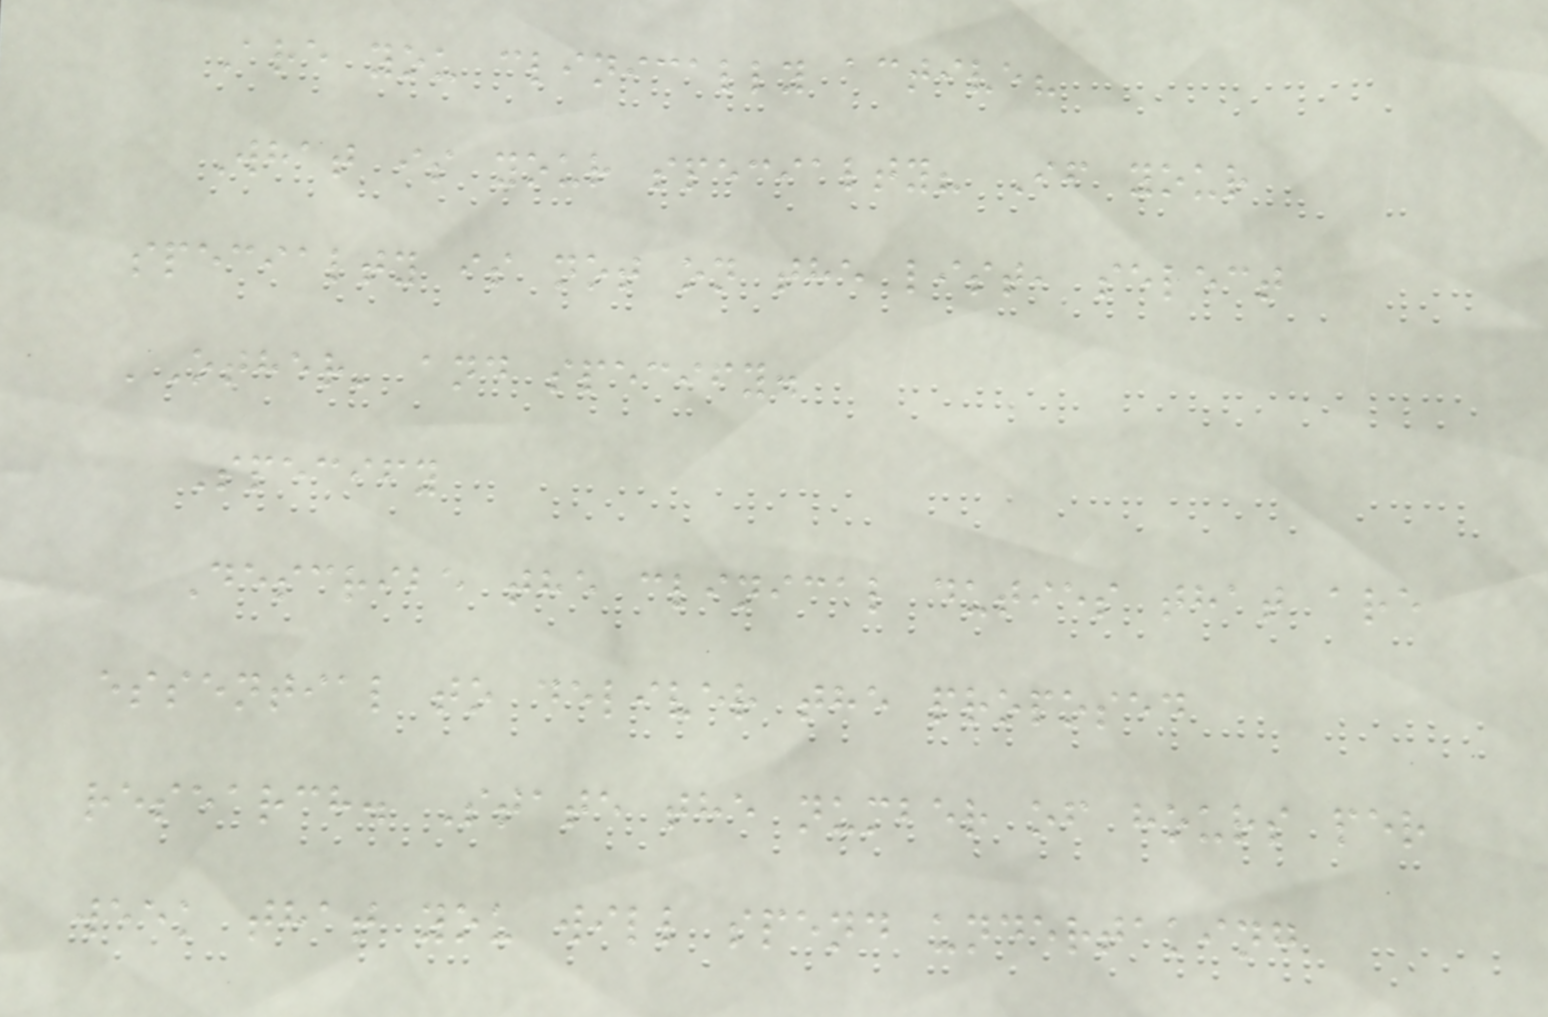Are you clinically active?
What is your specialty? If your
specialty is not on the list, select
'Other' and specify.
Specify
Describe the clinical duties that are
essential to deliver the proposed
research. State the number of hours per
week that you will spend undertaking
